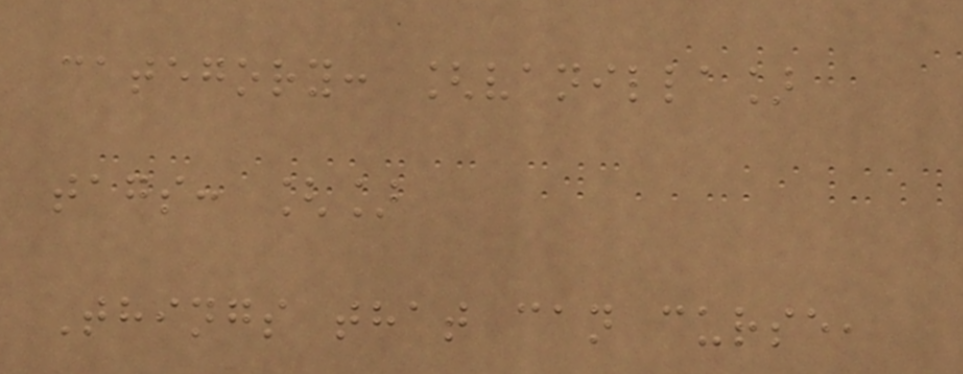category: [vanilla]
tags: []
Things that can curse,
